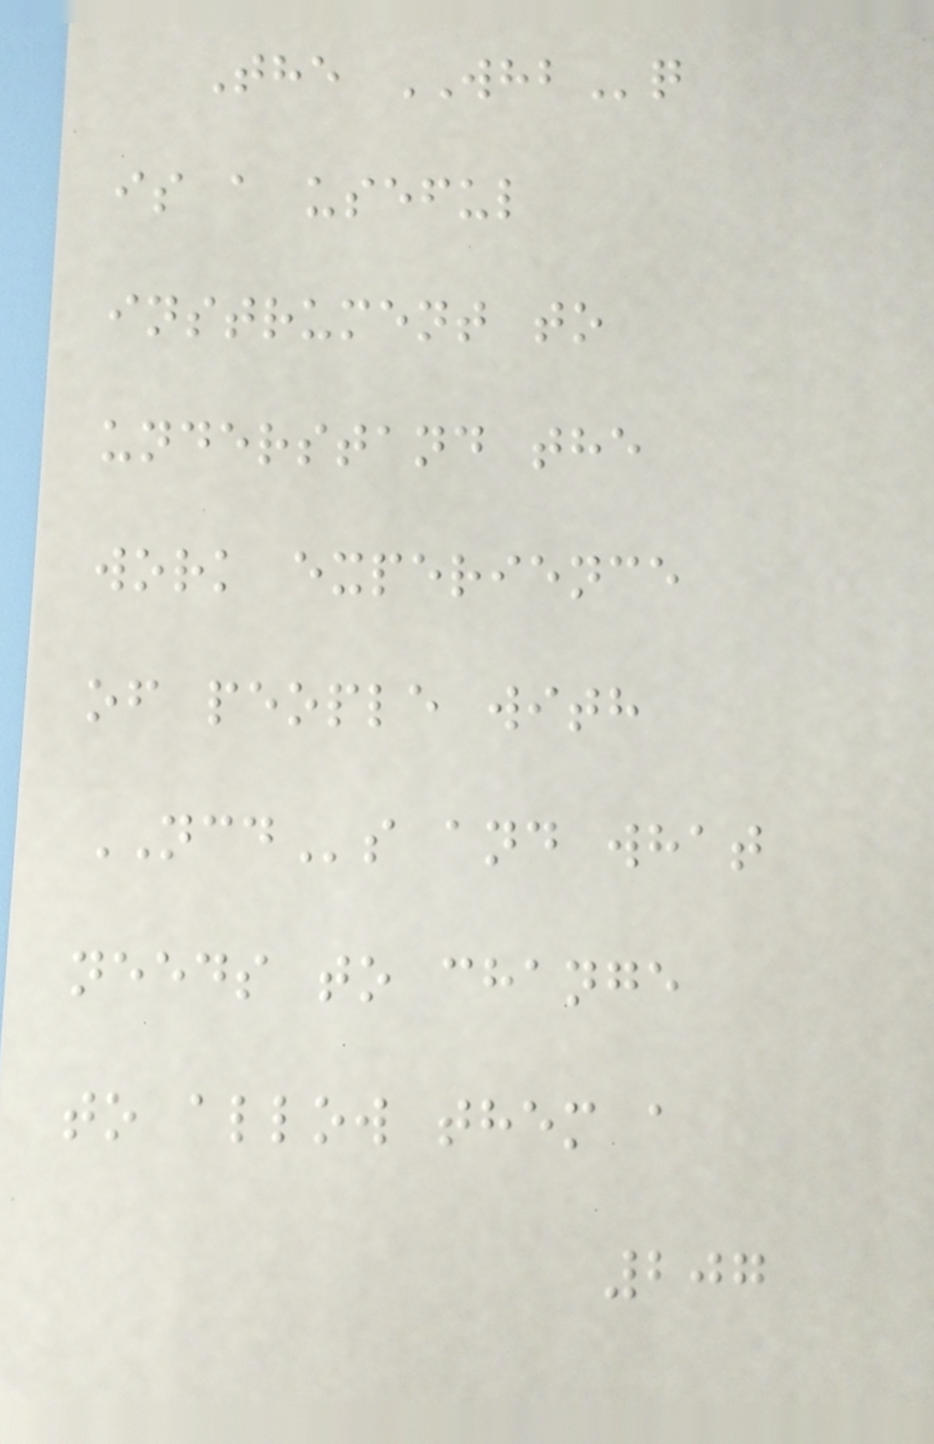The WHBq
is a useful
instrument to
understand the
work experience
of people with
NCDs and what
needs to change
to allow them a
207
